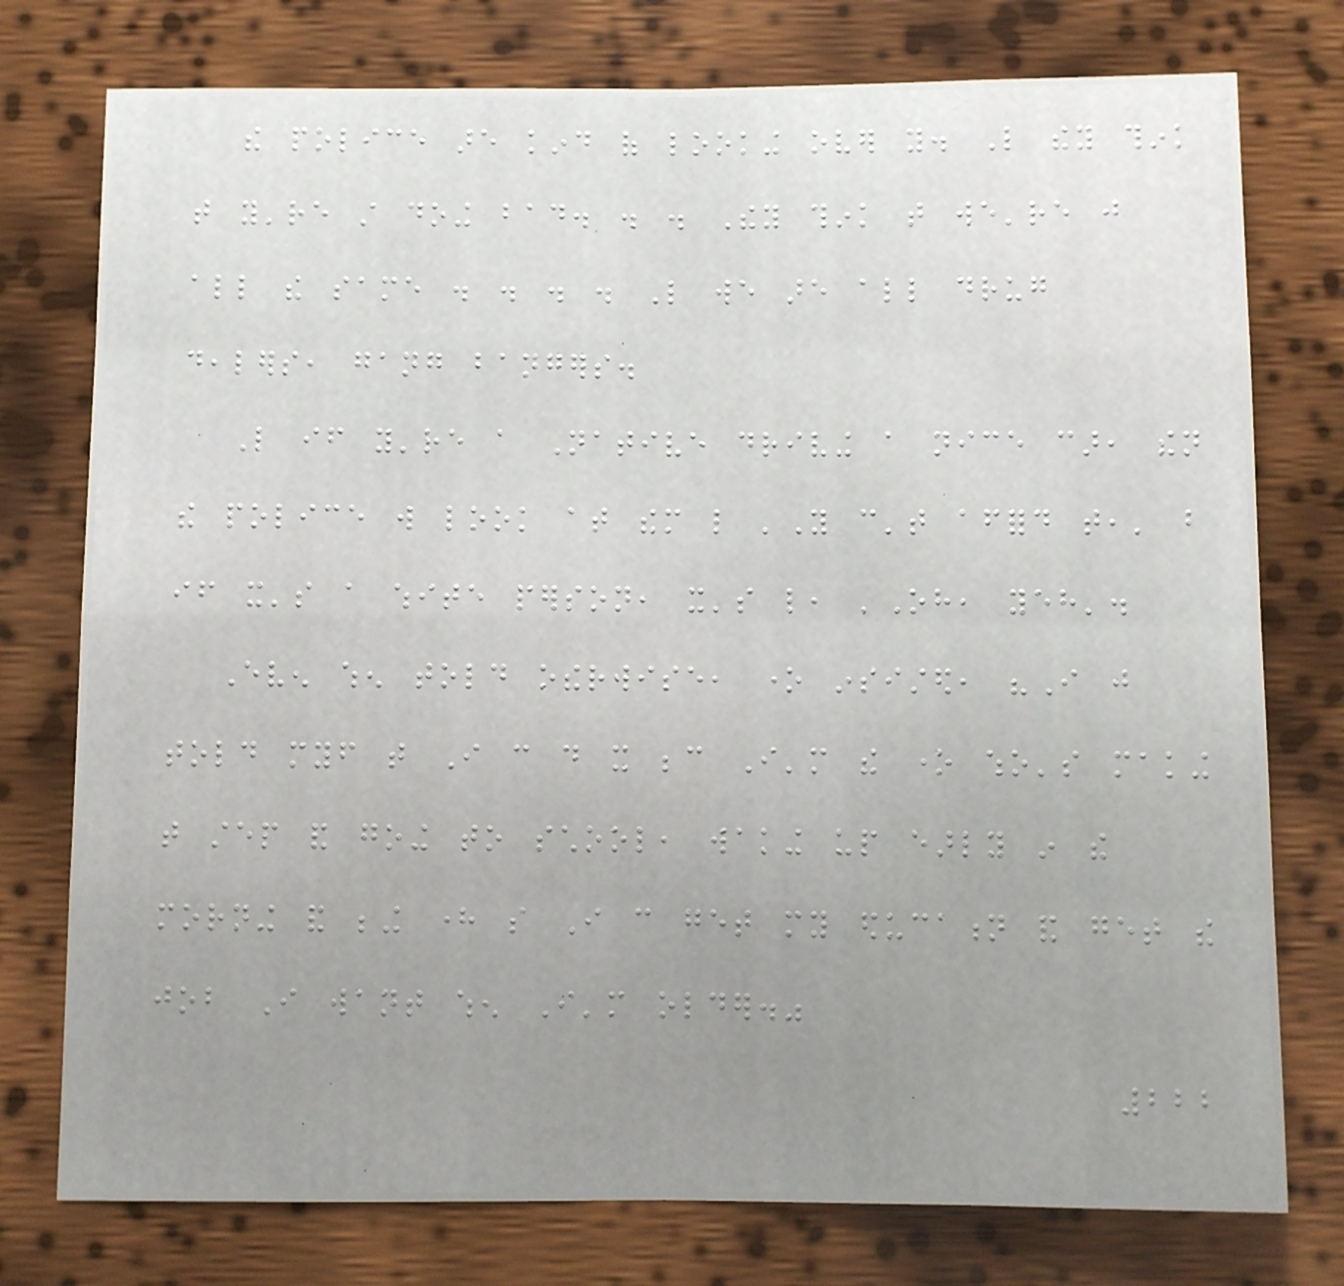the police are kind of looking over you. Like they think
that you're still doing bad. . . They think that we're just
all the same . . . . Like we are all drug
dealers, gang bangers.
Like if you're a Native driving a nice car, then
the police will look at them like 'You can't afford that,' but
if it's a white person, it's like, 'Oh, yeh'.
Even when told otherwise, one insisted, "I just
told myself that I can do it because I'm the one who's making
that step and going to school, waking up early in the
morning and being here so I can get my education and get the
job I want when I'm older."
222
